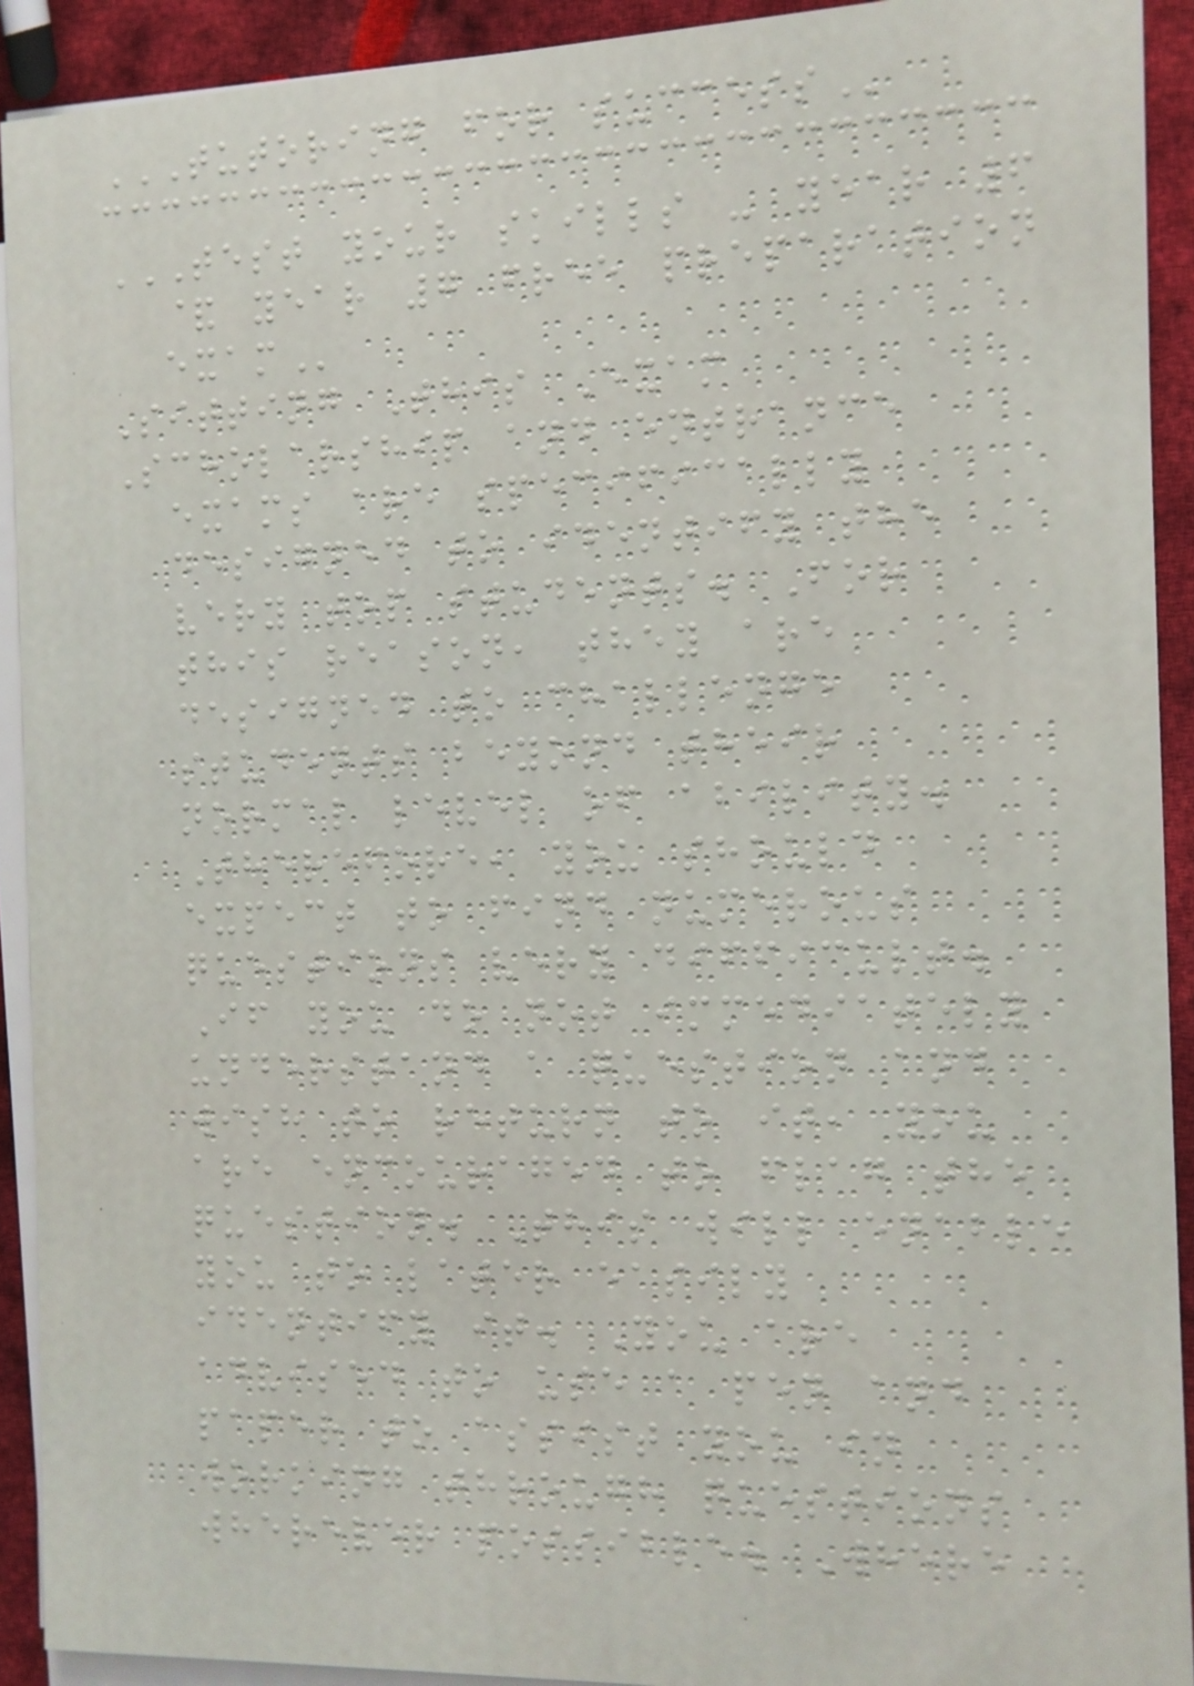TUTORING FOR SUCCESS
TEST YOUR SKILLS - YEAR 6
& YEAR 7 FREE PREPARATION
EXAM
Sitting This Exam
Scholarship and entrance
exams are specifically
designed to identify the
very top students. For
this reason, they are
designed to challenge
students beyond their
normal level of ability.
Therefore, you should
expect to find numerous
questions very difficult.
If you do not immediately
understand a question and
wish to return to it, you
are encouraged to flag the
question. This will enable
you to later easily
identify it. You are
advised to use a pen and
paper to assist you in
working through questions
wherever possible. Where
